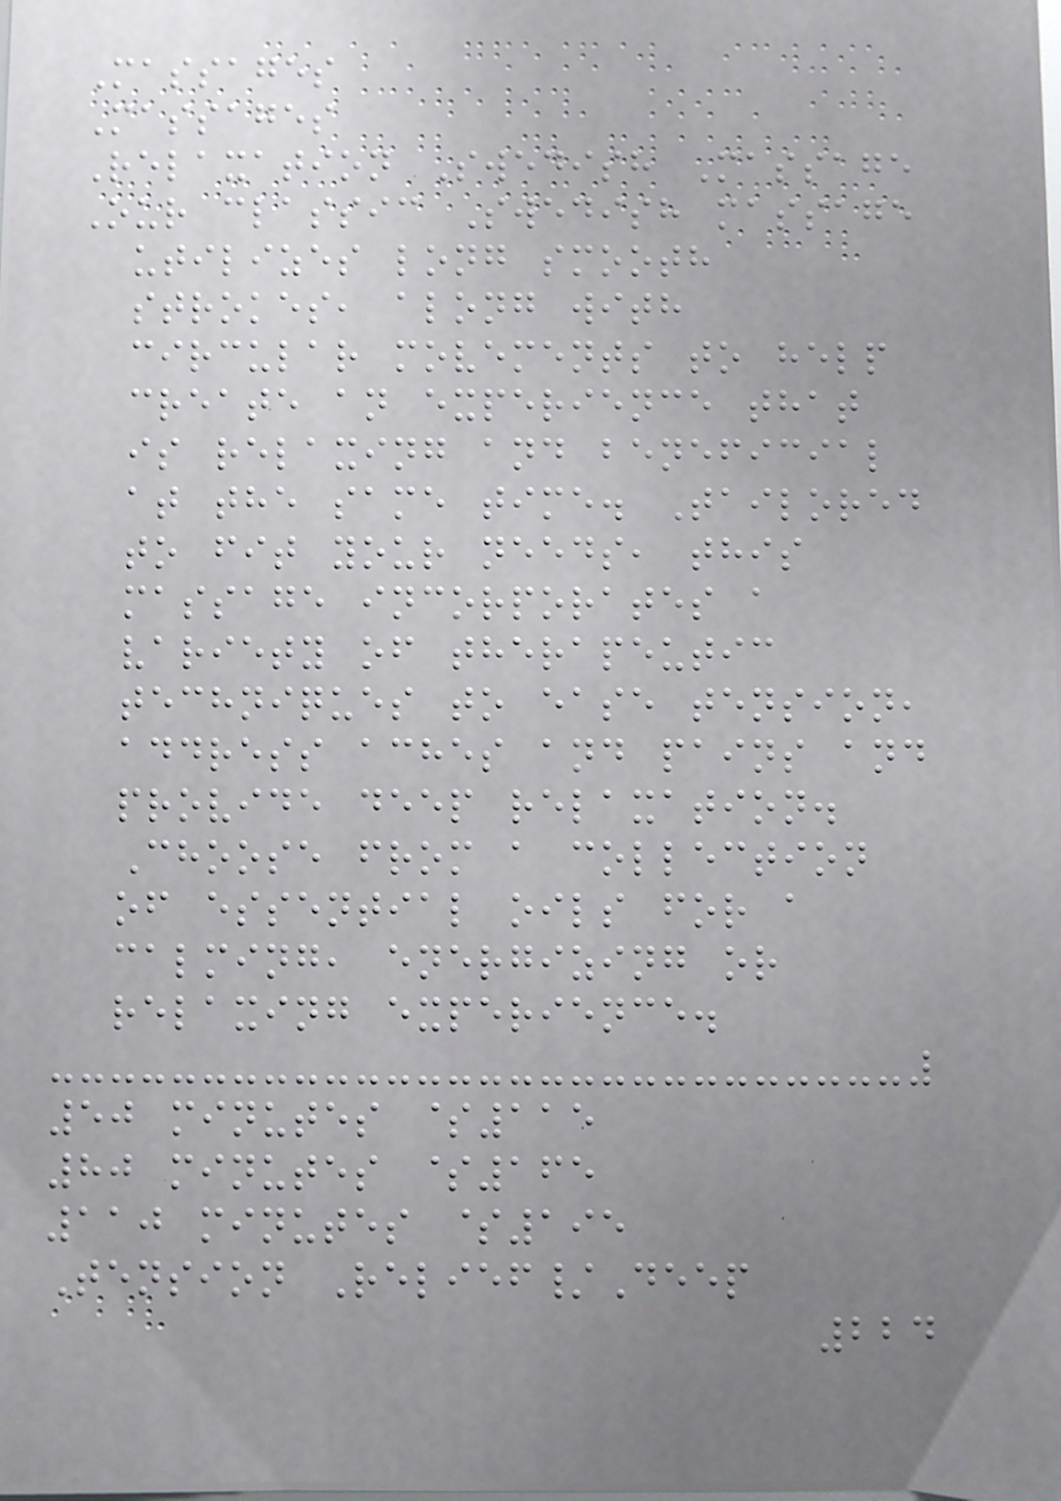Massages
Massages
Relaxation Swedish Massage
Our classic Swedish massage
utilizes long smooth
strokes, along with
circular movements to help
create an experience that
is relaxing and beneficial
at the same time. Tailored
to fit your needs, this
massage incorporates a
variety of therapeutic
techniques to ease tension,
address aches and pains and
provide deep relaxation.
Choose from a collection
of essential oils for a
calming, energizing or
relaxing experience.
50 minutes $115
80 minutes $165
110 minutes $195
Tension Relief/Deep
224
